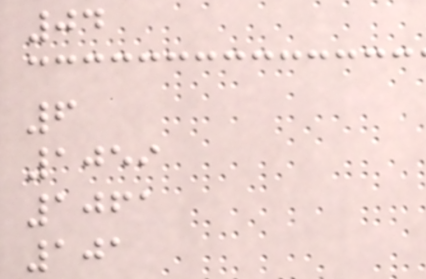04
6
1059
1061
101
